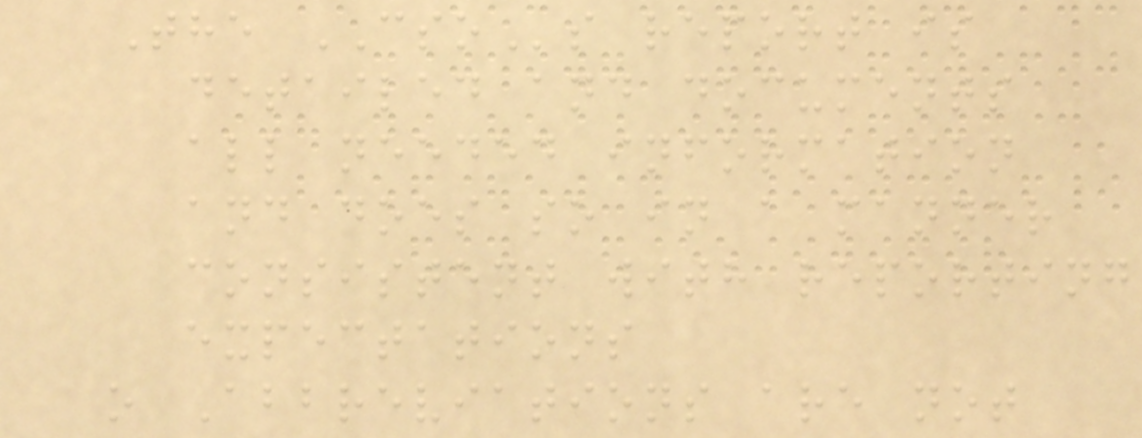The CSOs report is
detailed and documents
all needed information
and does so in a manner
consistent with reporting
expectations
o Abbreviations are not
